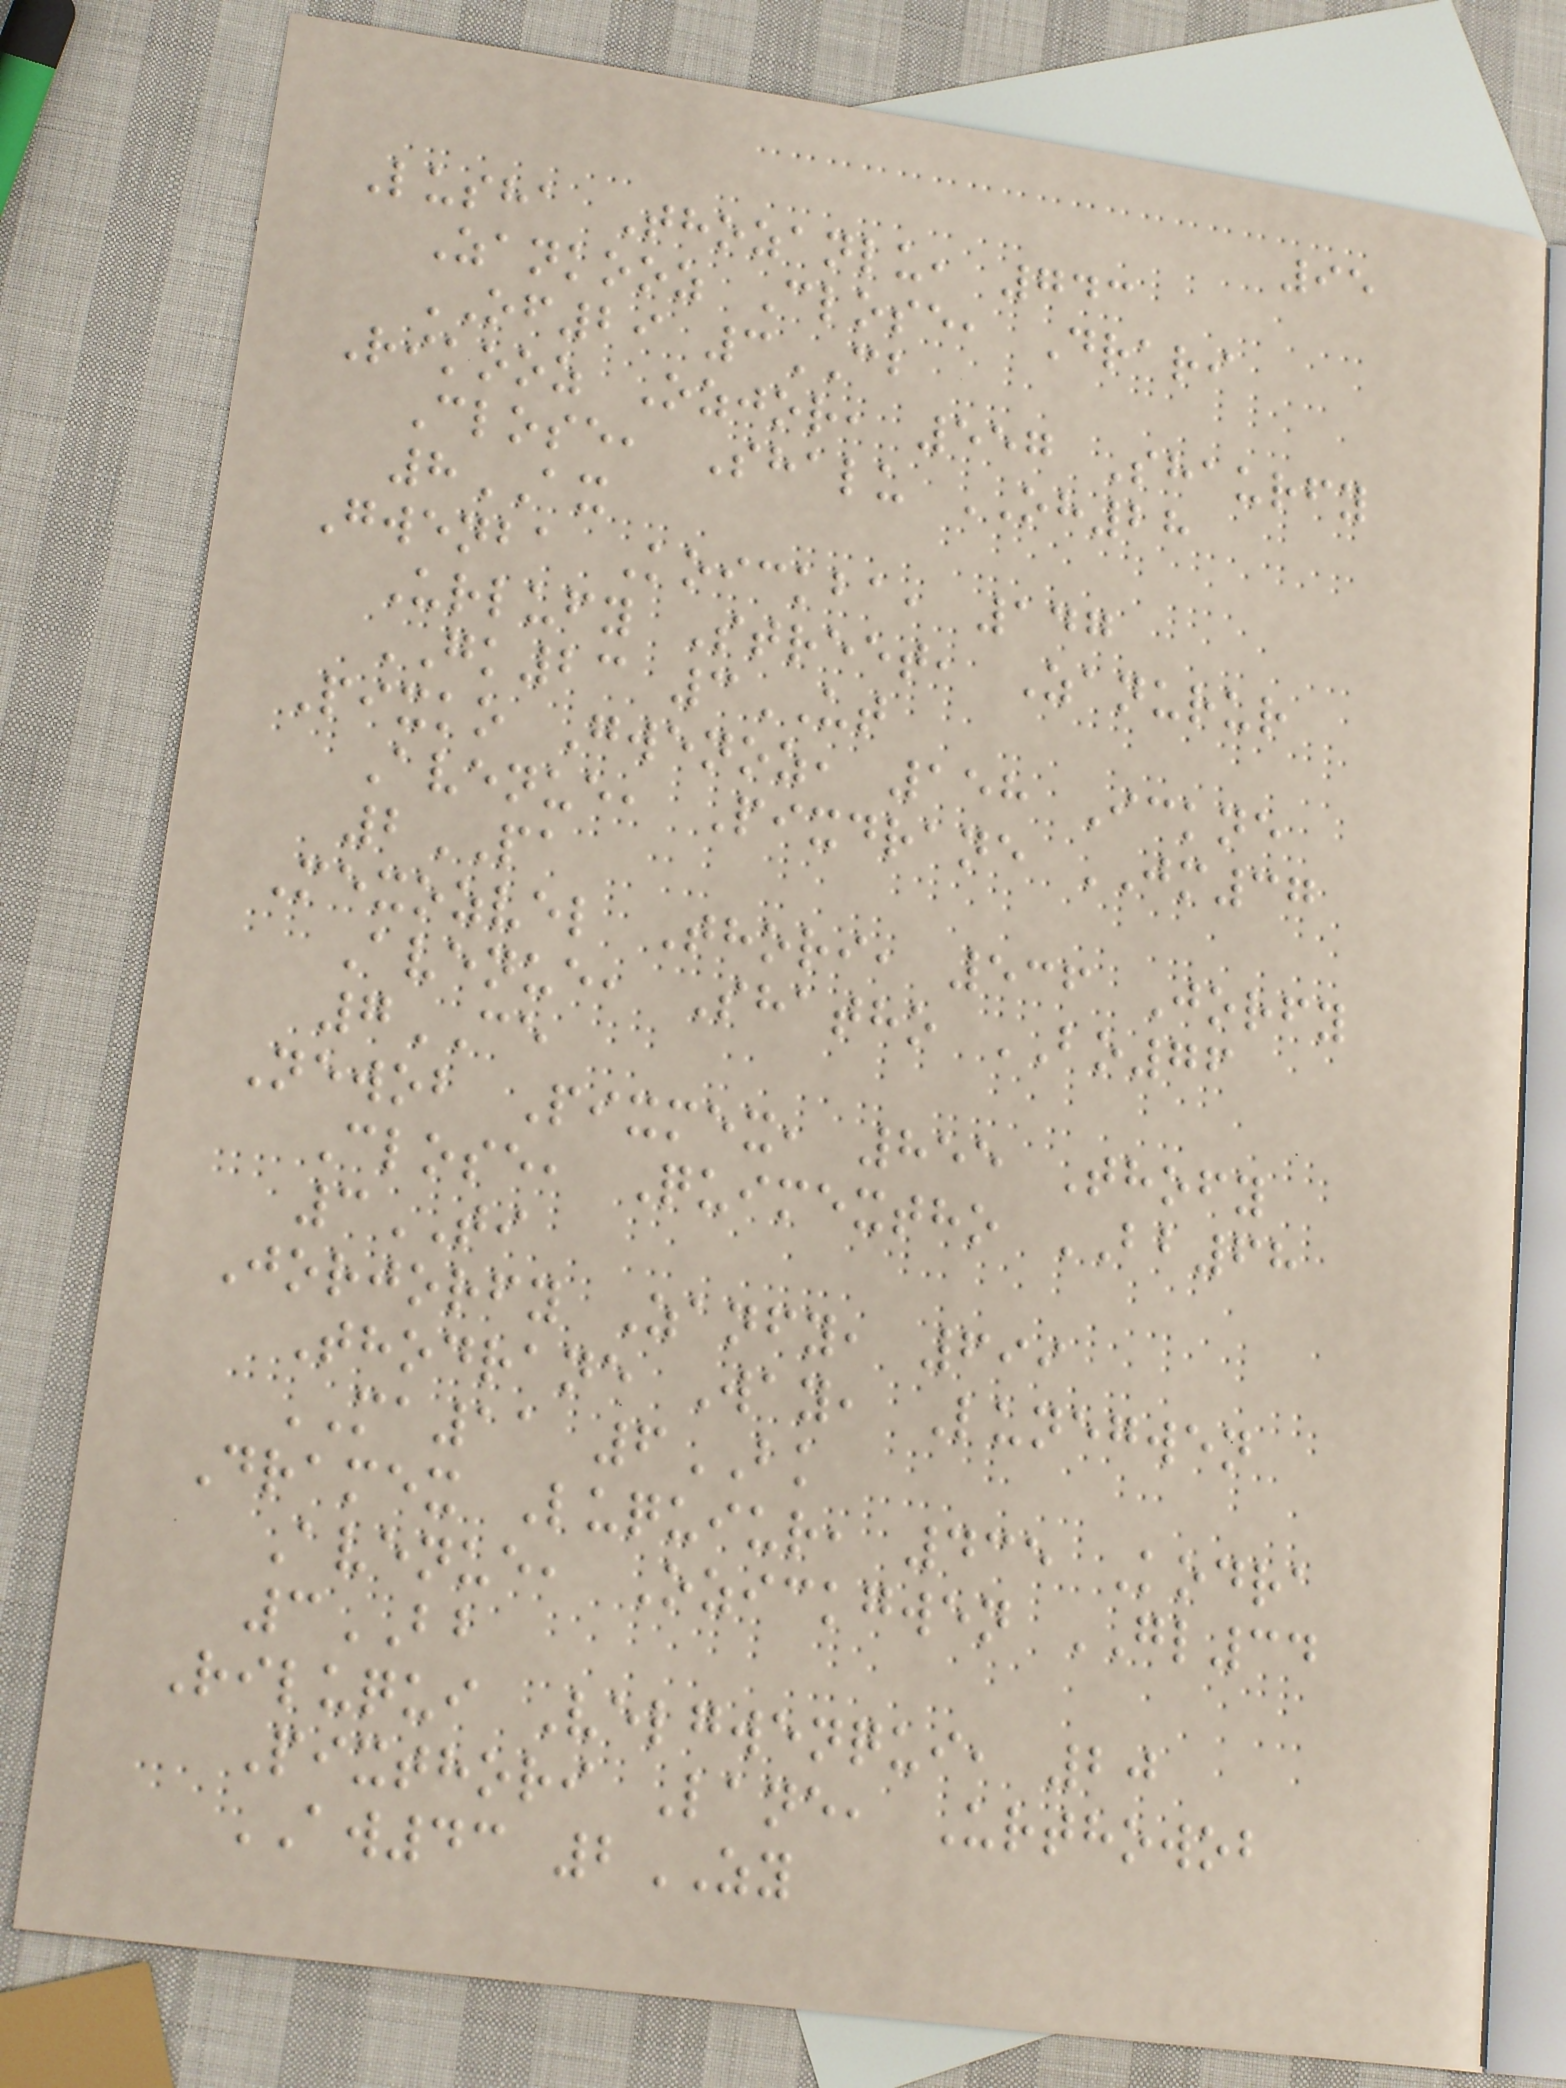95
Lusha Thozanlu, 743
Zankooz Close, Drari
OF29 3CB
Rikooz Ozjor, 557 Shaurfy
Close, Shalu OH28
8AX
Gwenba Koickba, 147
Urlufy Street, Zanurur
GK23 3UT
Pixko Gwenoz, 158 Ickne
Avenue, Pixdrane JM37
2PA
Mexozvel Thori, 536 Jorfy
Avenue, Shatho BO76
7CE
Newob Pixmex, 855 Thofy
Close, Quimextho BB68
3TI
Jorjorfy Zanfy, 699
Thodrane Way, Lunegwen
MA11 6BK
Dramex Luquiur, 435 Kodra
Avenue, Ozickgwen GL34
3BB
Riluqui Velgwenqui, 20
Pixthori Lane, Urthowob
AW43 2ZY
